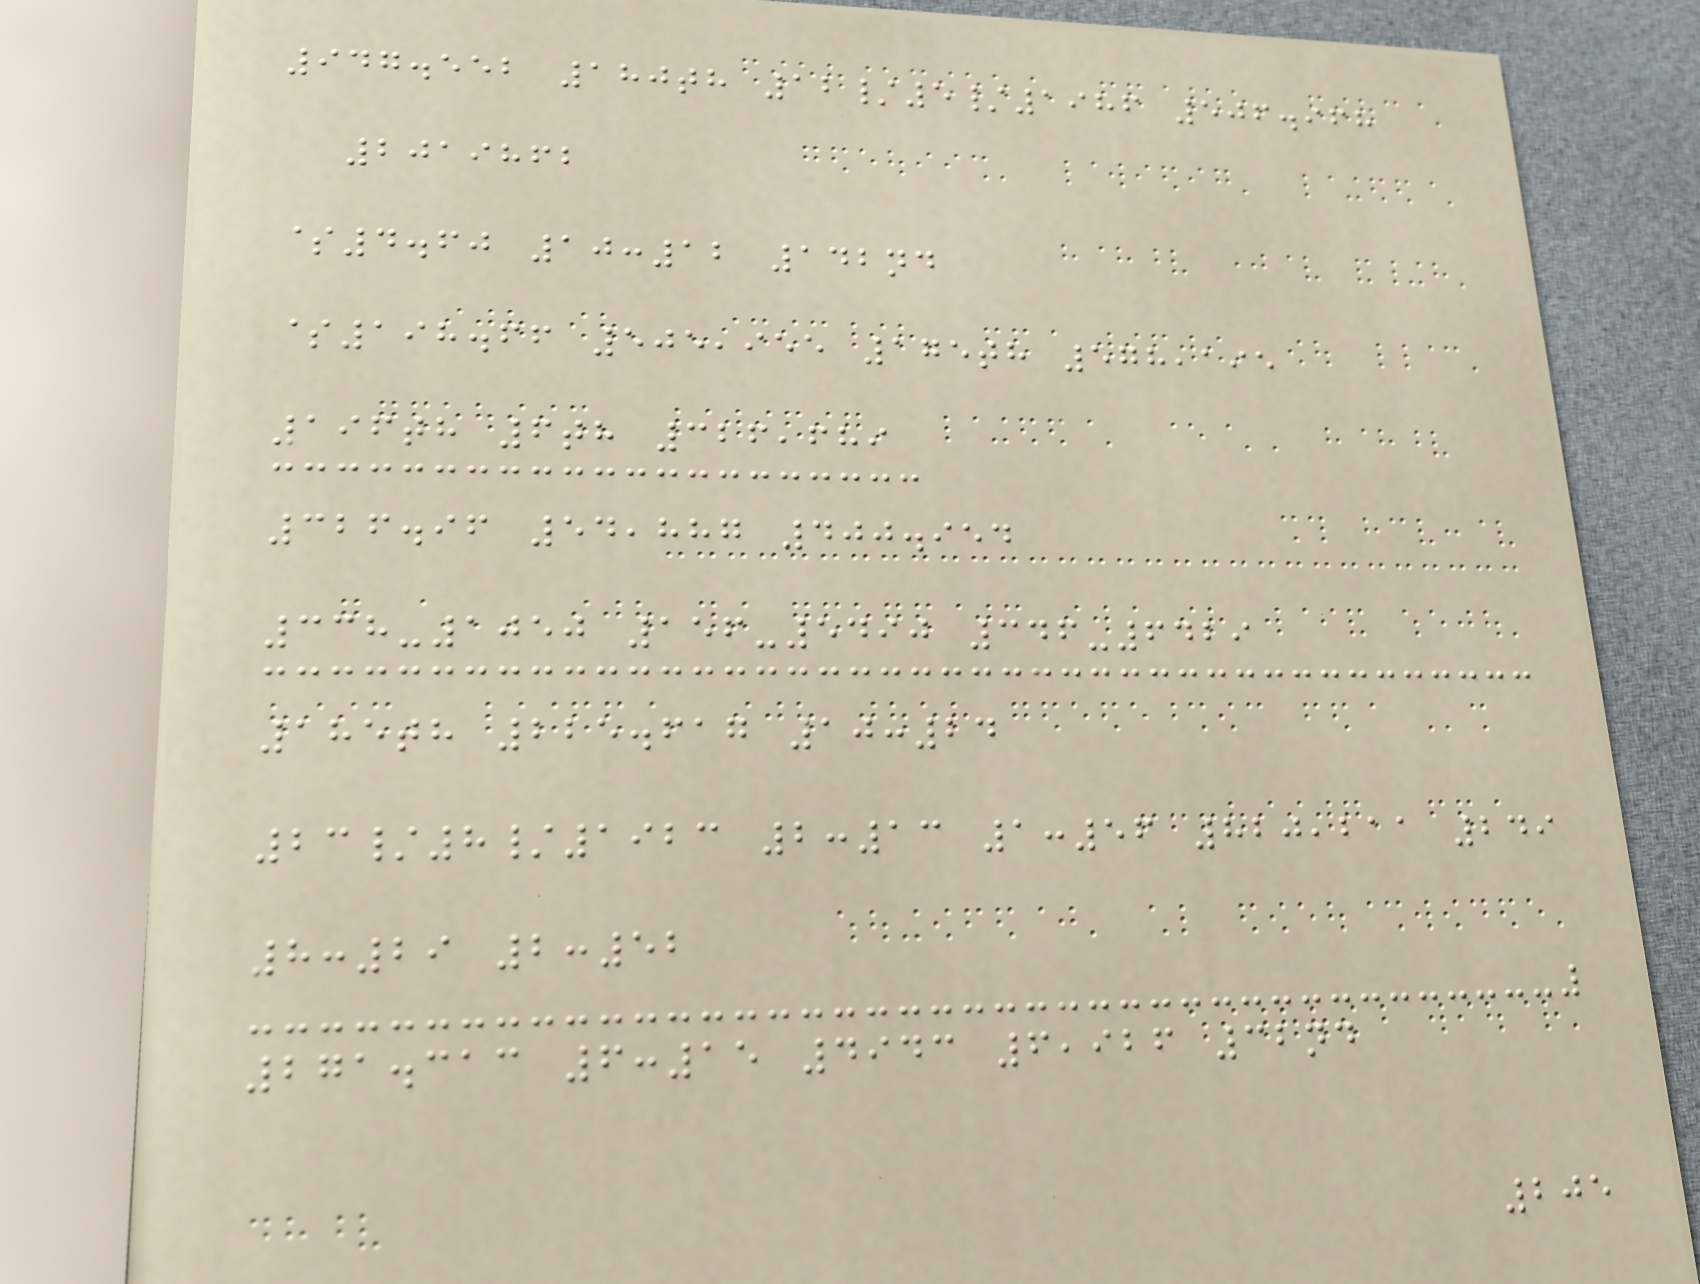947.552 180th 12/5/1986 506.968
2019862
$4.60 10:12 142nd
$198.66 505,955 175th 578,195
196th 6th 326,689
326.96 54,887 400.954
338-1050 156-5490 346-6429
185th 225.617 10:24
23/8/1923 2:13 1:56 820,211 249
8:29 2:52
271.313 6:15 4943 6,926 32nd
205
